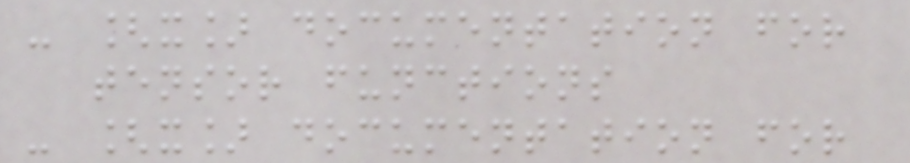- [x] documentation for
tensor functions
- [x] documentation for
